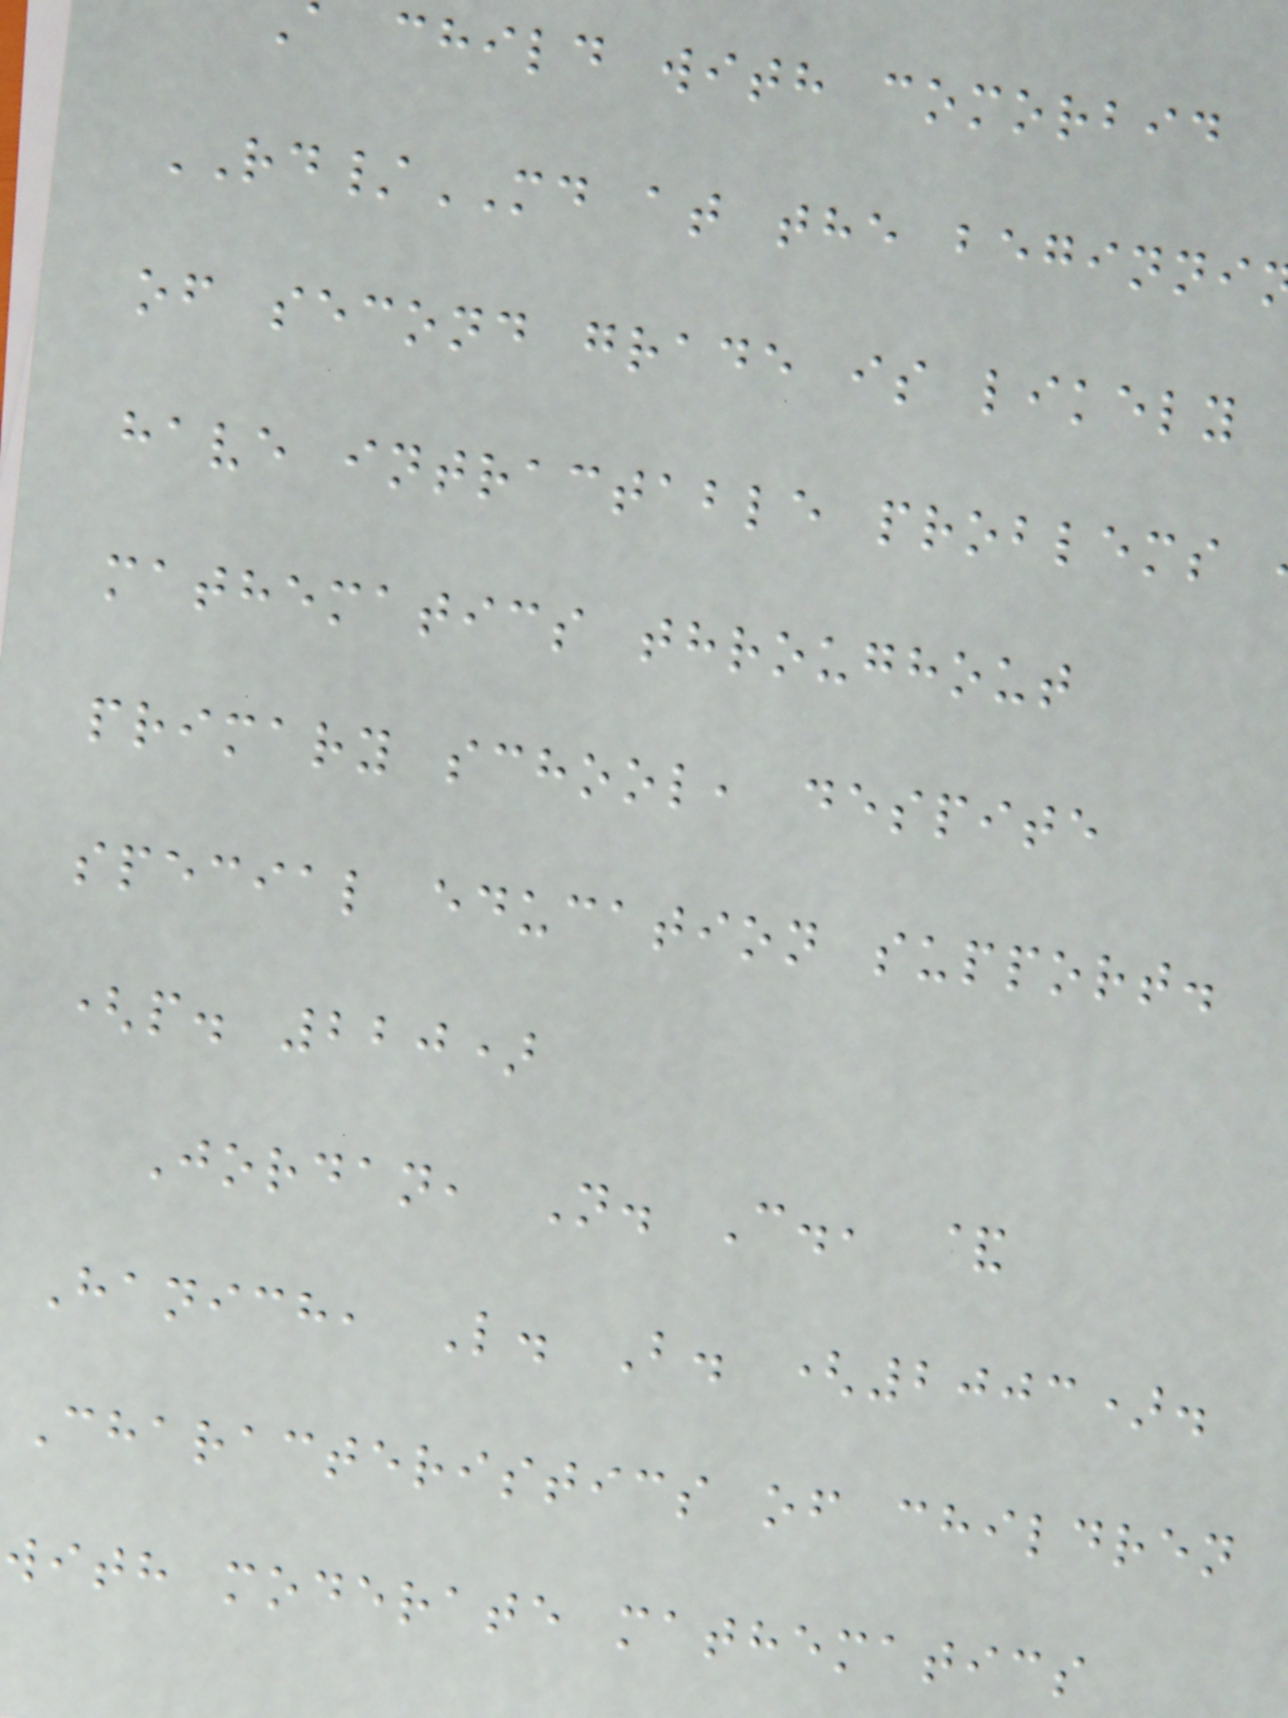child with comorbid
RD/MD at the beginni
of second grade is likely
have intractable problems
mathematics throughout
primary school, despite
special education support.
(p. 220)
Jordan, N. C., &
Hanich, L. B. (2003).
Characteristics of children
with moderate mathematics
